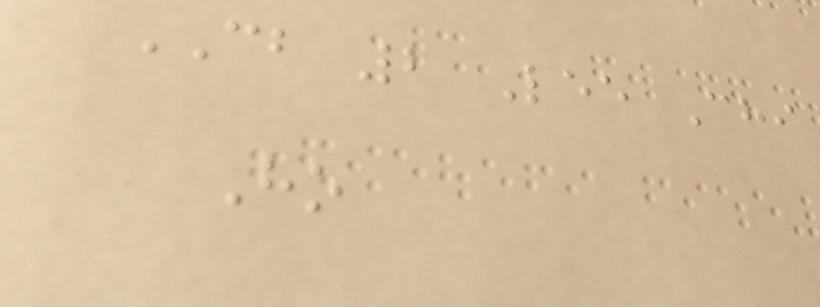CB 2 Lee Chi
Ho
